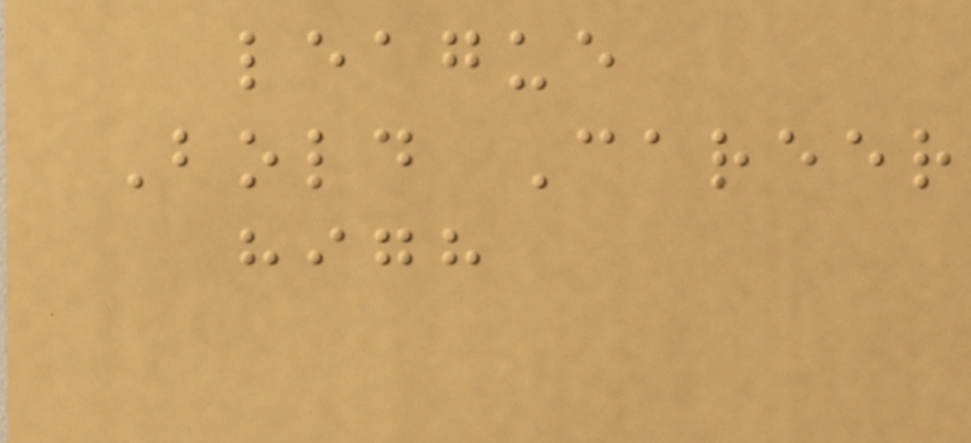league
Bold Career
high
